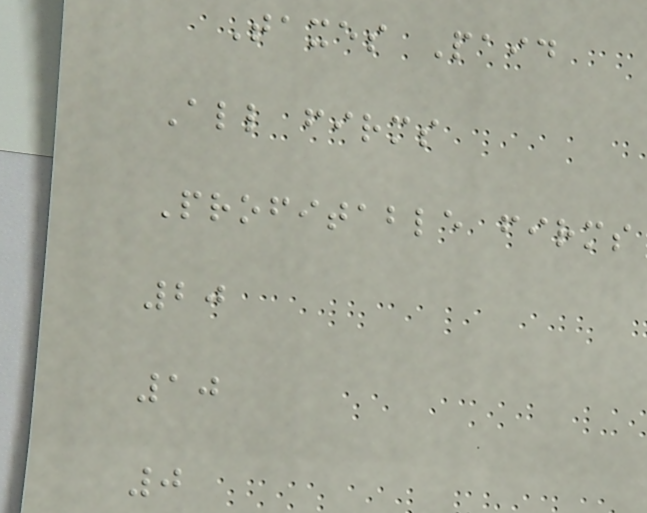Taxes Paid
All firms
Profitable firms
20
10
0
